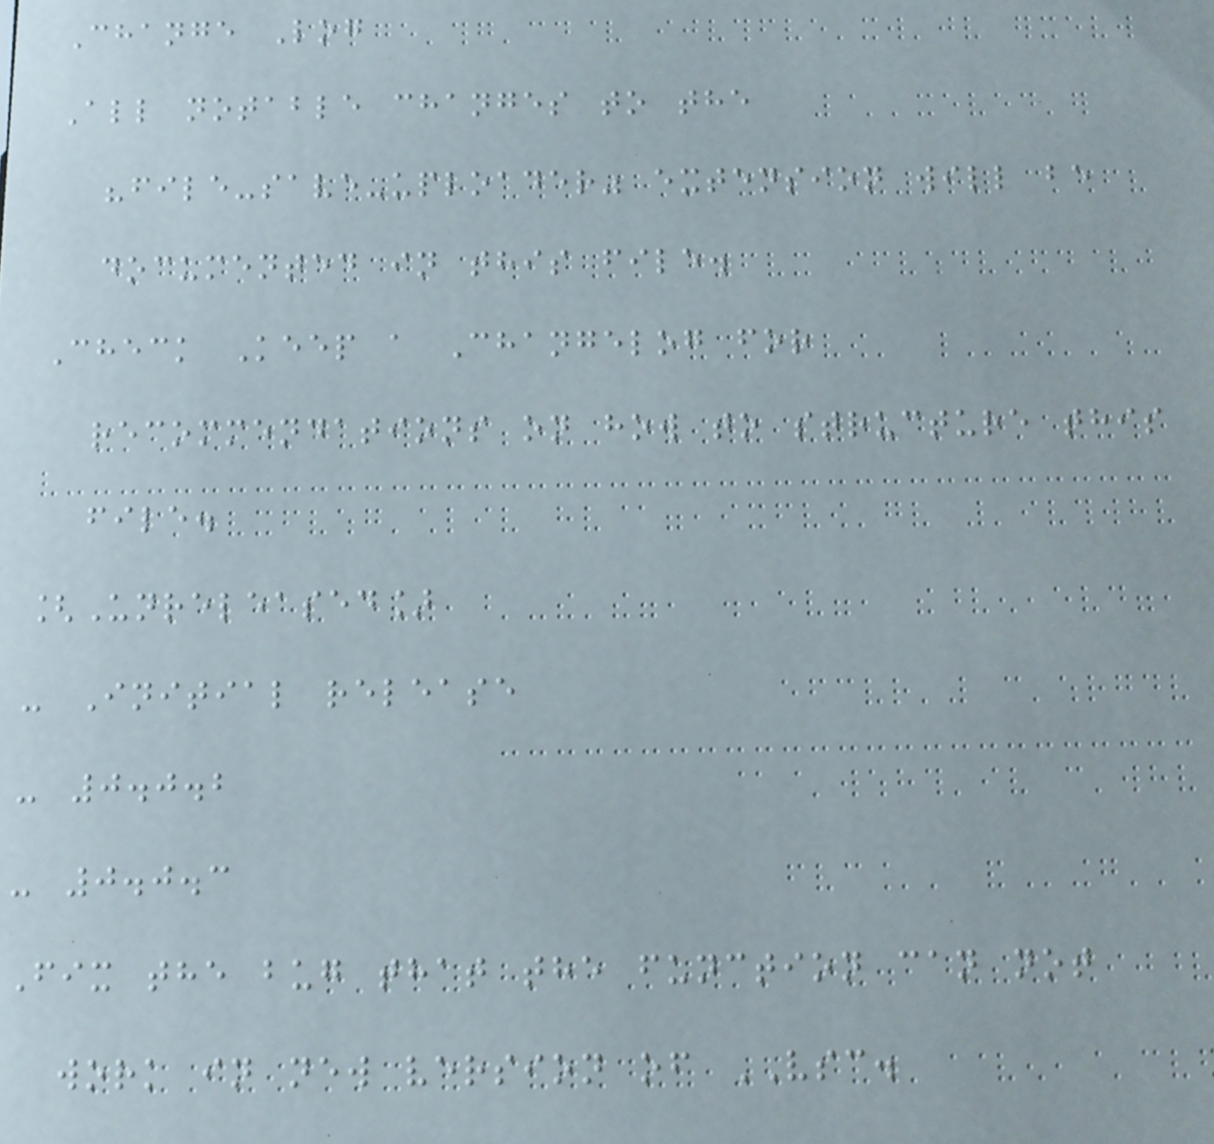Change Log
All notable changes to the
"file-save-uploader" extension will be
documented in this file.
Check Keep a Changelog for
recommendations on how to structure this
file.
[Unreleased]
- Initial release
- 0.0.2
- 0.0.3
Fix the bug that the function can not
work in new version of VSC.
